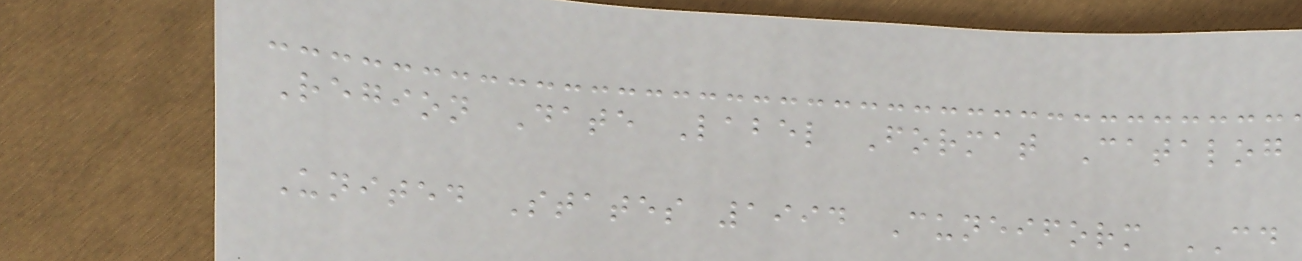Region Date Label Format Catalog
United States 1994 Cuneiform CD
